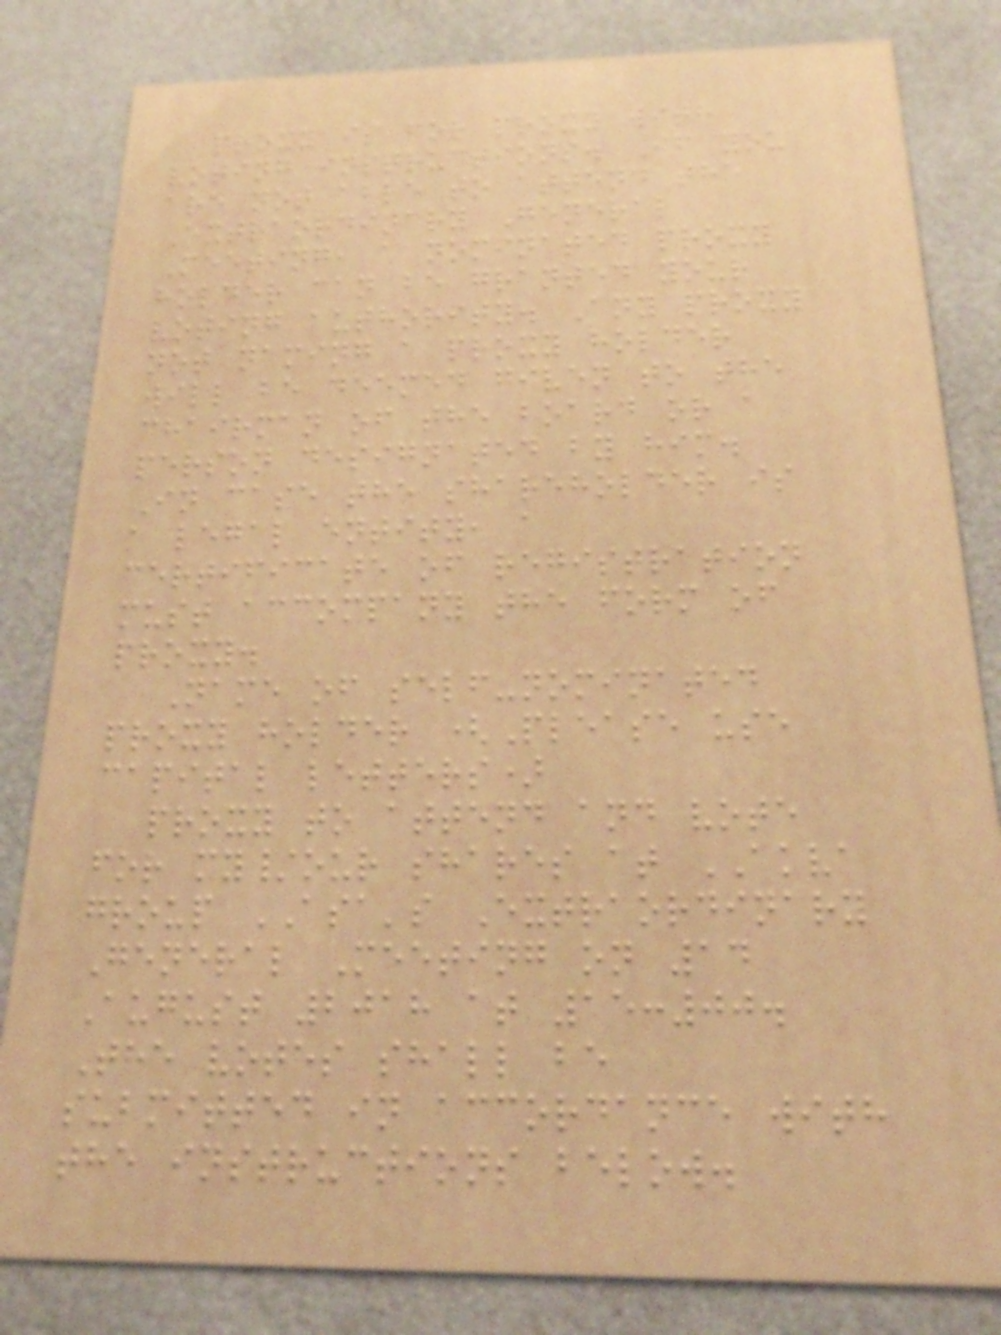proxy is for proxy with
voting instructions. If you
are not able to attend the
Extraordinary General
Meeting, a nominated proxy
holder can be granted your
voting authority. Any proxy
not naming a proxy holder
will be deemed given to the
chairman of the board or a
person designated by him.
In case the shareholder is
a legal entity, a
certificate of registration
must accompany the form of
proxy.
Name of self-nominated
proxy holder (Please use
capital letters)
proxy to attend and vote
for my/our shares at AKVA
group ASA's Extraordinary
General Meeting on 14
August 2018 at 15:00.
The votes shall be
submitted in accordance with
the instructions below.
